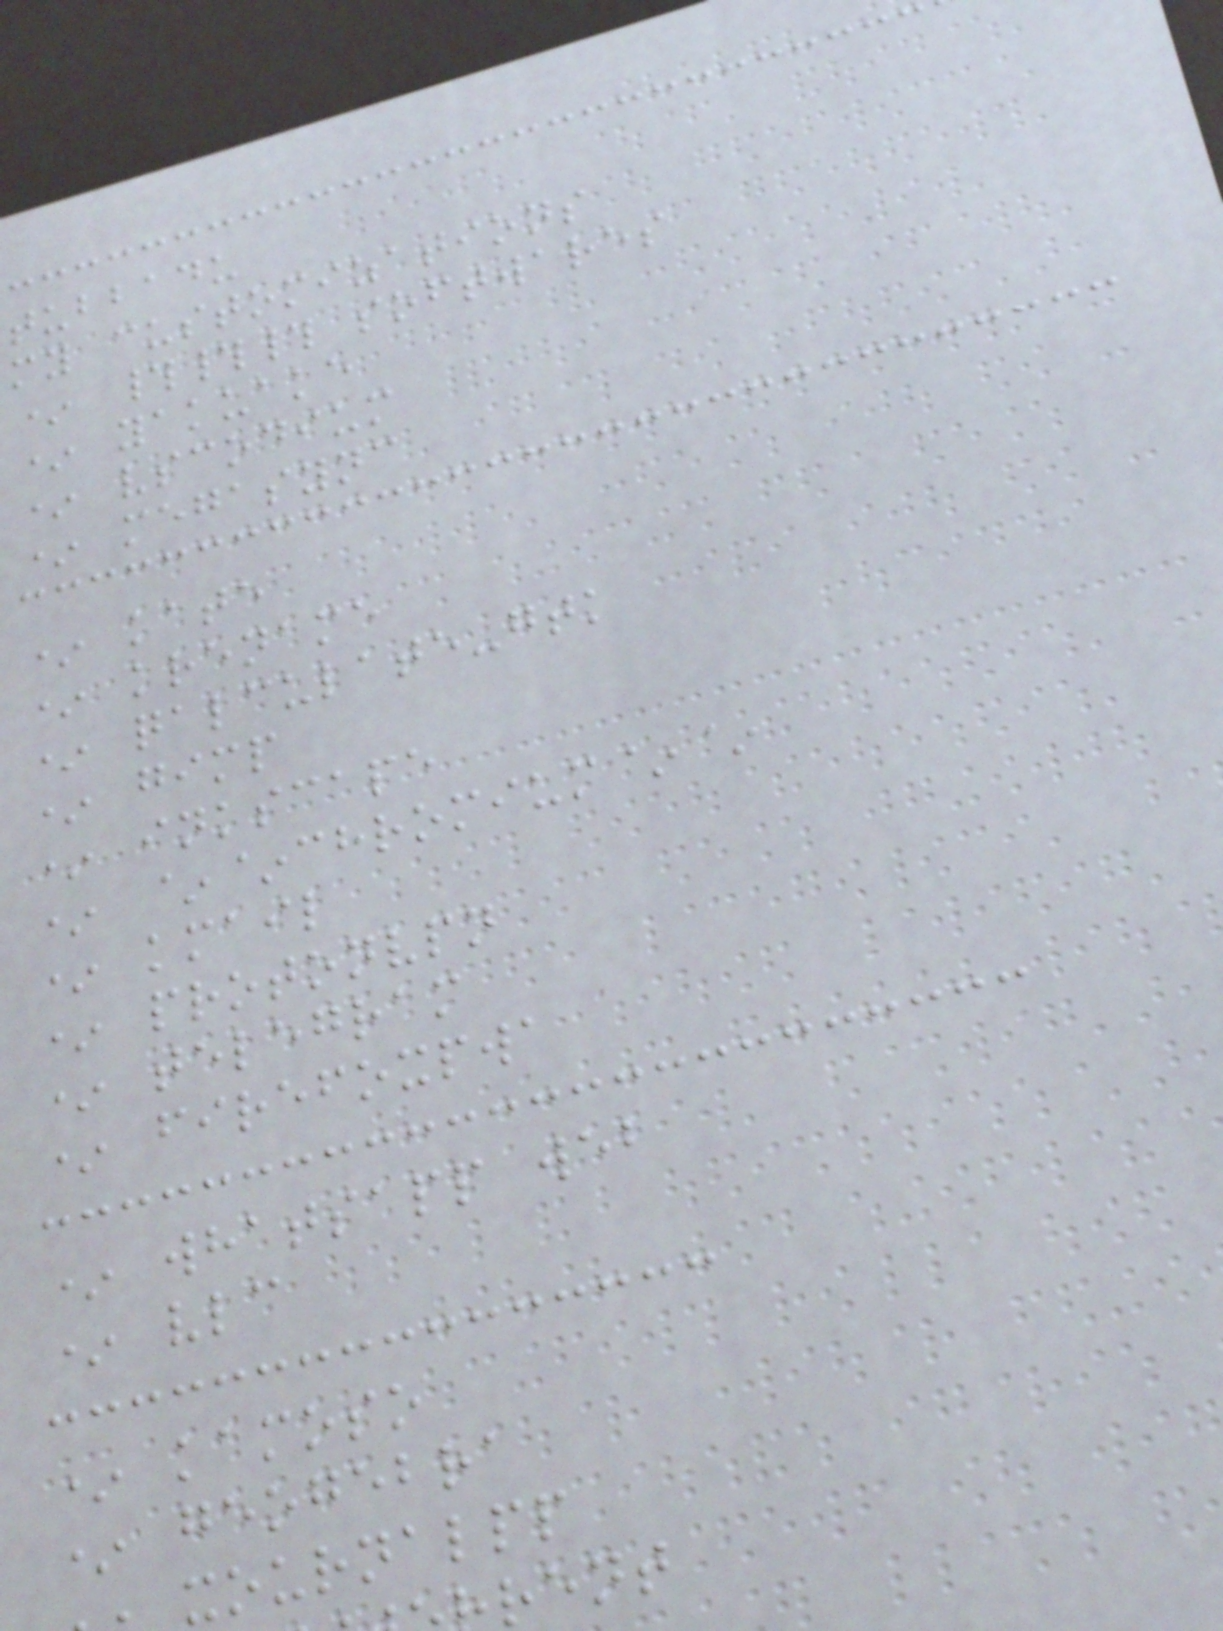tubbadu
my customizations
* ### softwares
* yakuake
* vscodium
* megasync
* kate
* krename
* qalculate-gtk
* gimp
* inkscape
* ~~chromium~~
* kmail
* protonvpn
* telegram
* firefoxpwa
* whatsapp web
* vlc
* kamoso
* geogebra
xournalpp
rent
